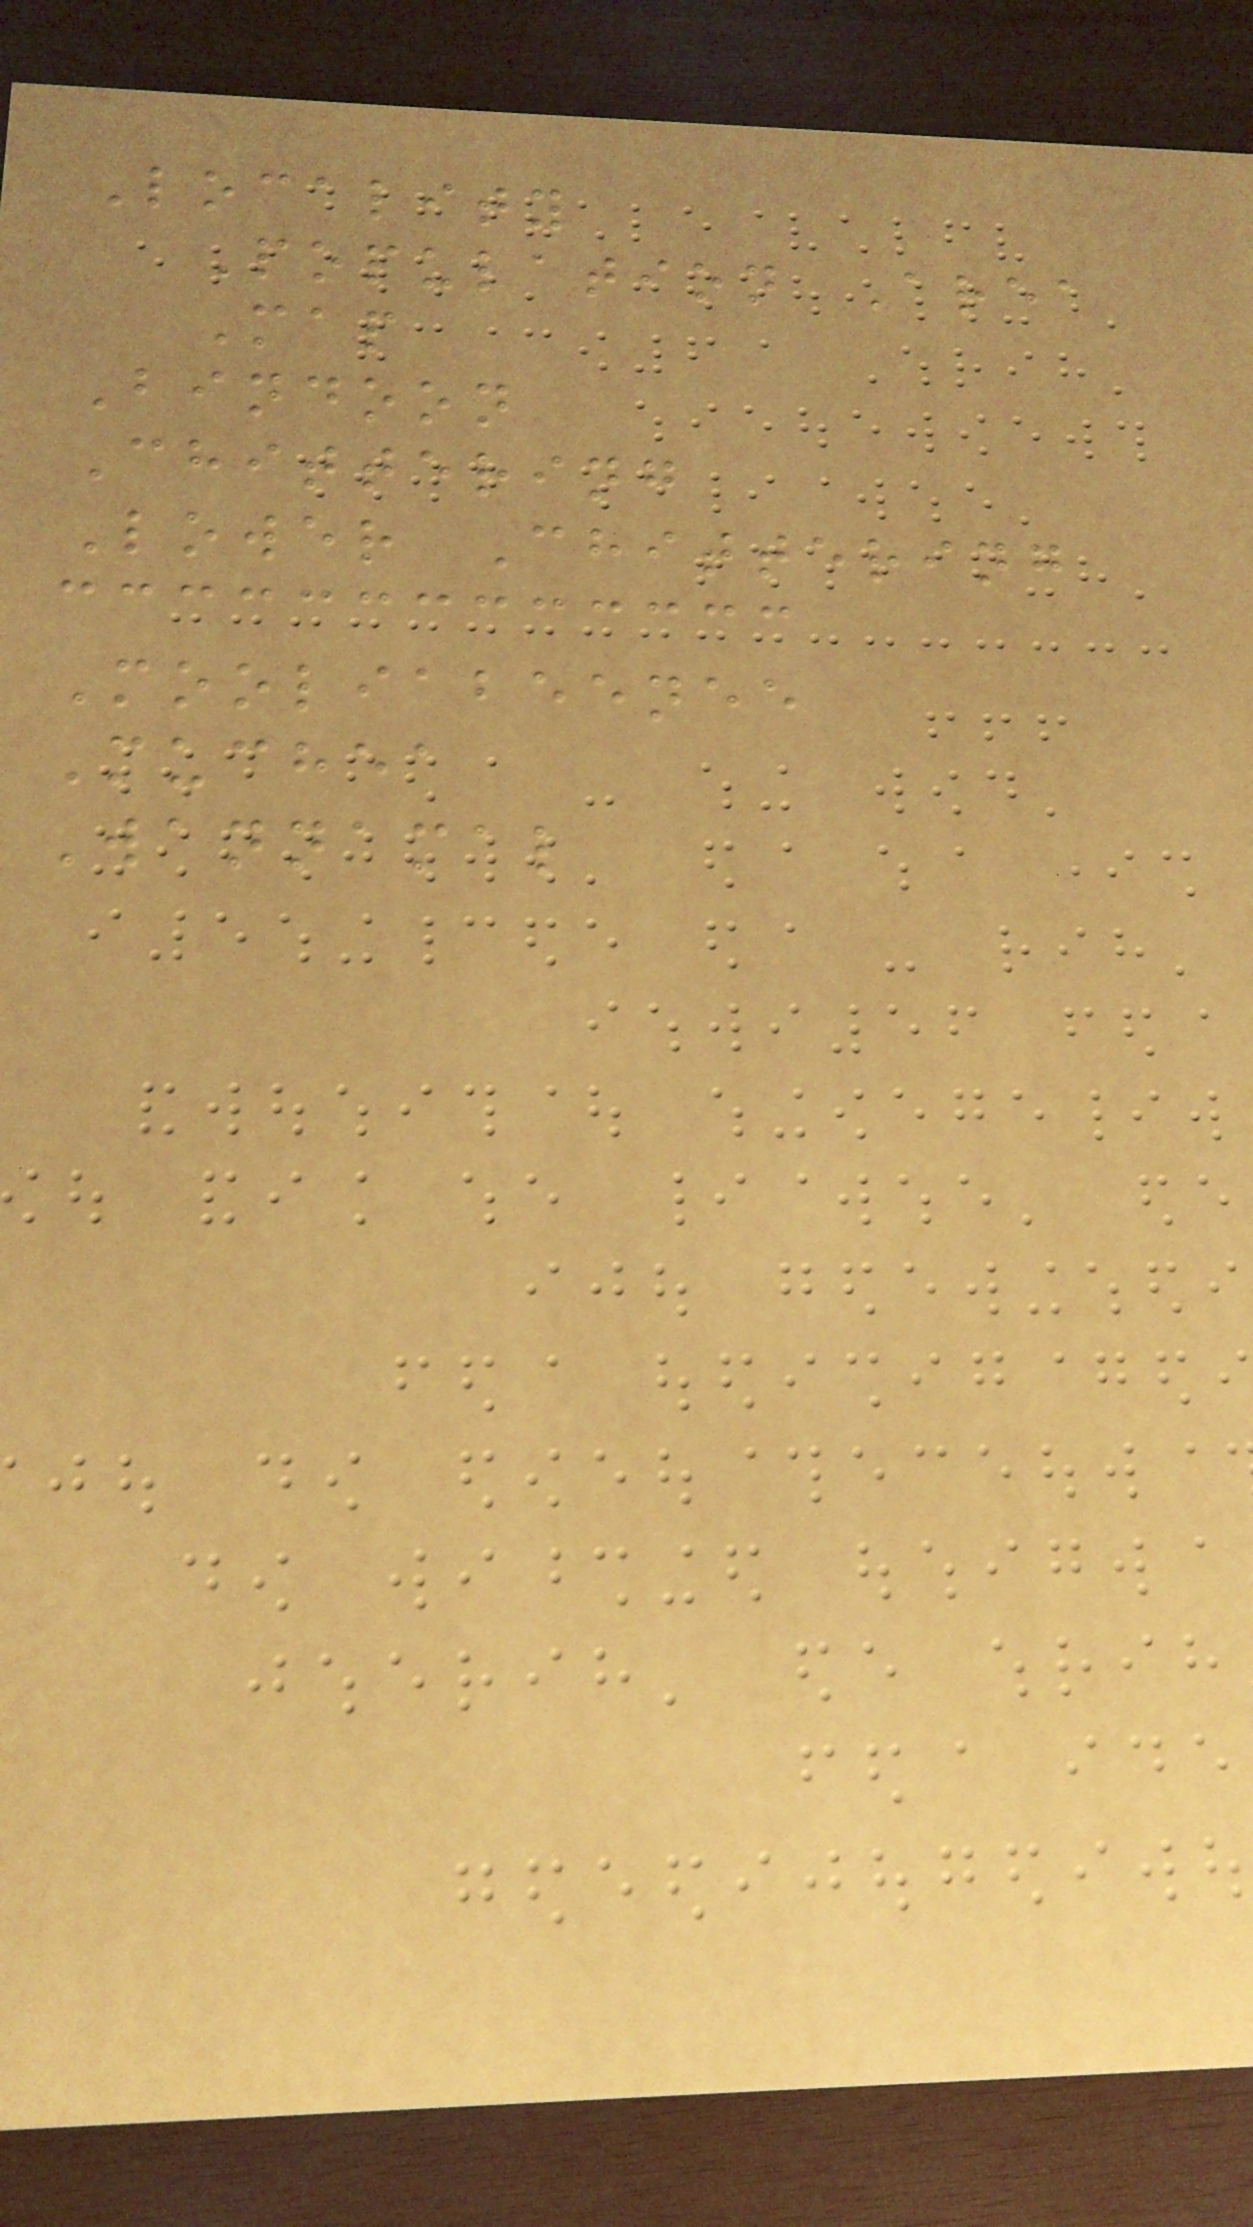Locality
Population Area
Map
Bindoon
Chittering
Lower Chittering
Mooliabeenee
Muchea
Wannamal
